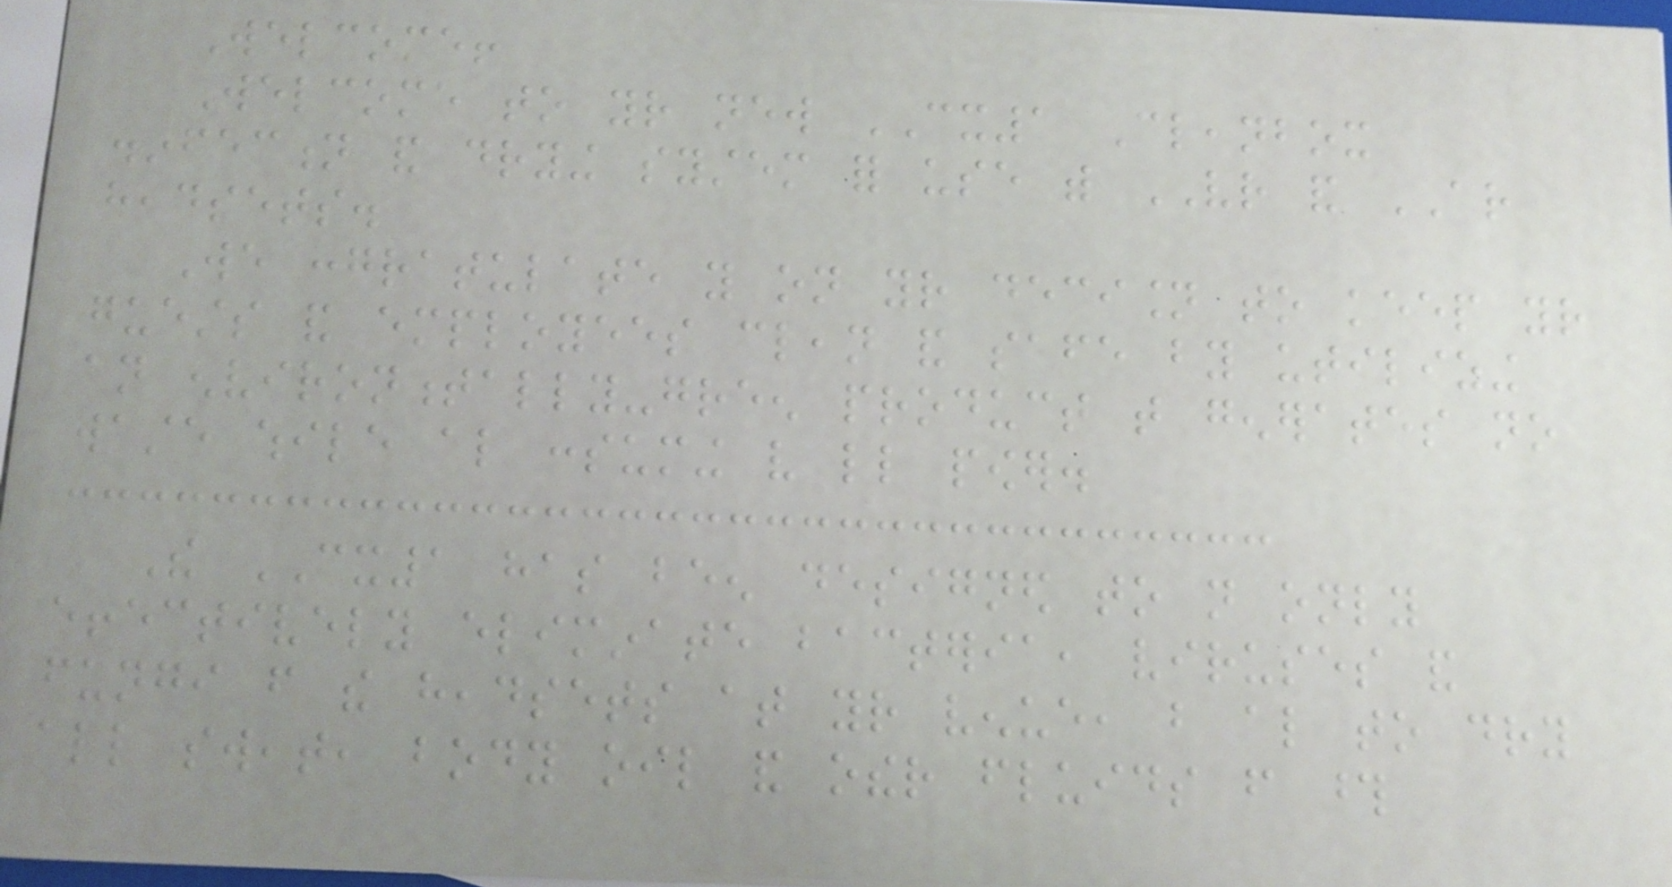Welcome!
Welcome to your new CX1 Cleanbox
disinfection and drying system for use with VR and AR
headsets.
We congratulate you on your decision to keep your
guests and employees clean and safe by utilizing
an environmentally-green product that generates no
waste while also consuming very little power.
The CX1 has been designed to not only
effectively eliminate bacteria, viruses and
fungi from the headsets at your venue, but also to dry
all sweat, body oil and other fluids from those
